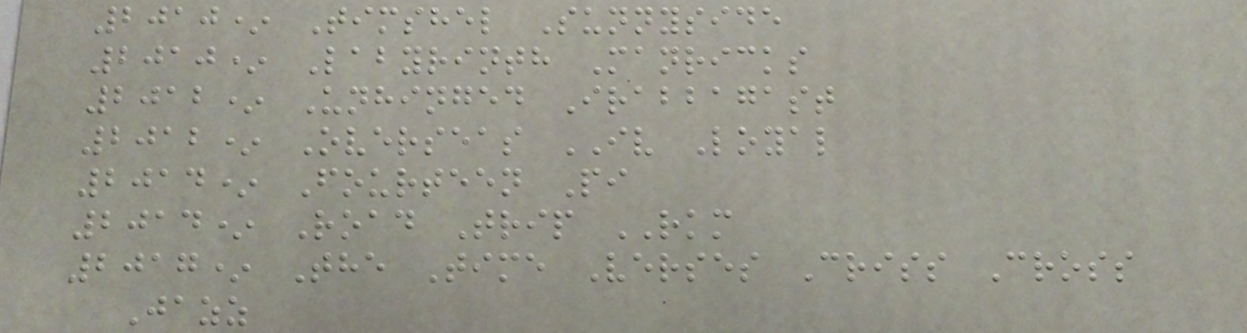2010* Timshel Sunnyside
2010* Labyrinth Manricks
2012* Unhinged Irabbagast
2012* Overseas IV Loyal
2014* Fourteen Pi
2014* Road Trip RKM
2017* The Time Verses Criss Cross
Jazz
